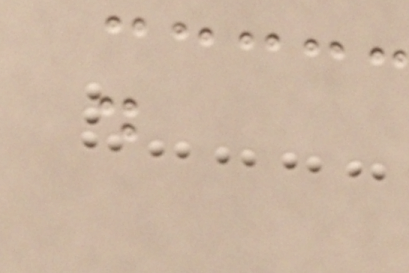.
